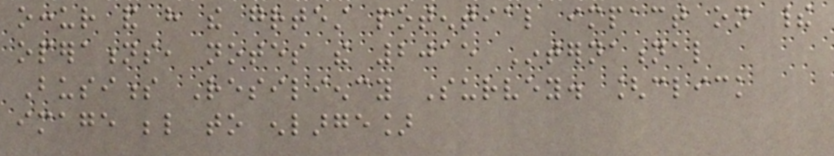occur and have the greatest potential impact on their
operations, notes the 2015 International
Business Resiliency Survey. [click
image below to enlarge]
